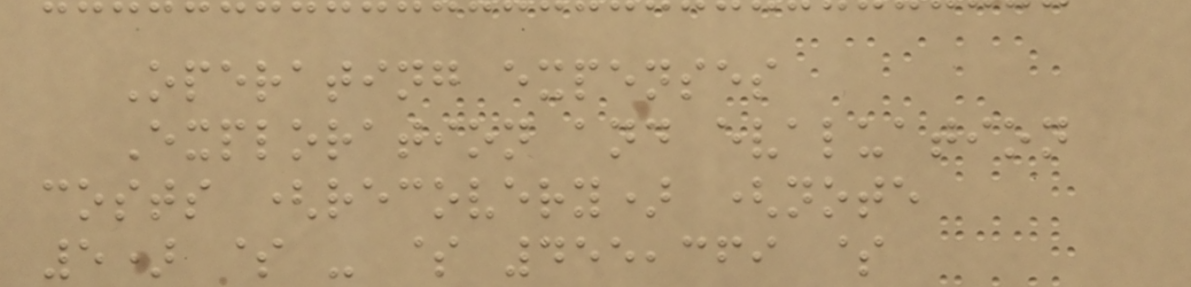Operating expenses
Exploration and evaluation
costs (recovery) (note
5) $ - $ 455,369 $
